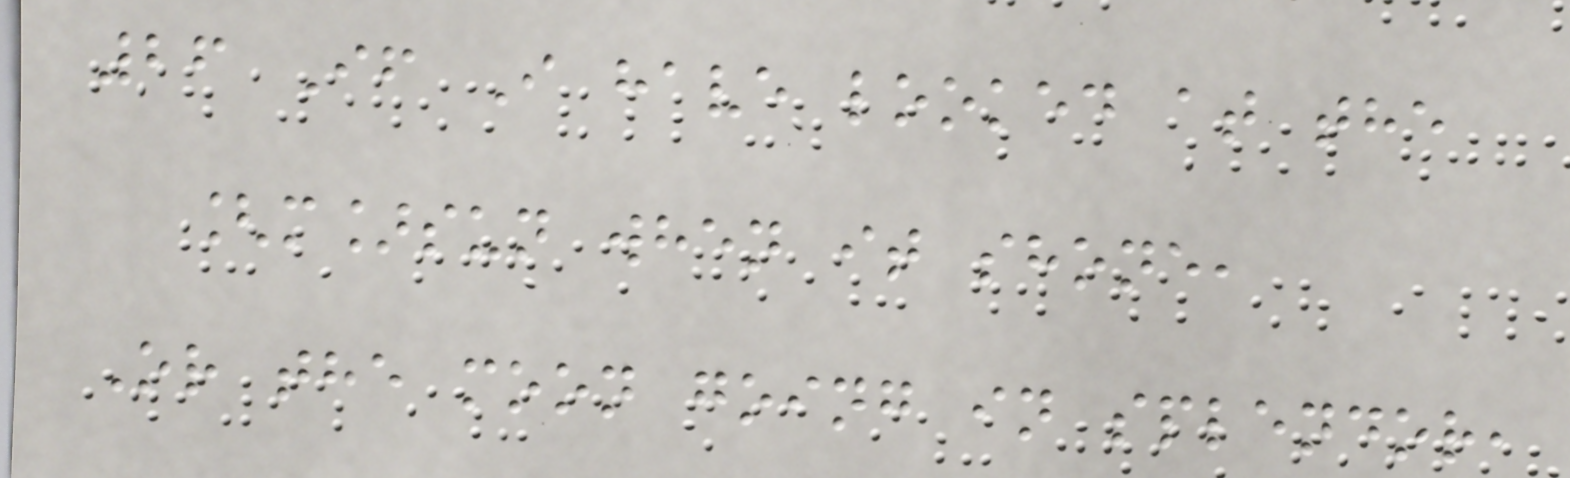26 If I have looked at the
[m]sun when it shone,
Or the moon going in splendor,
